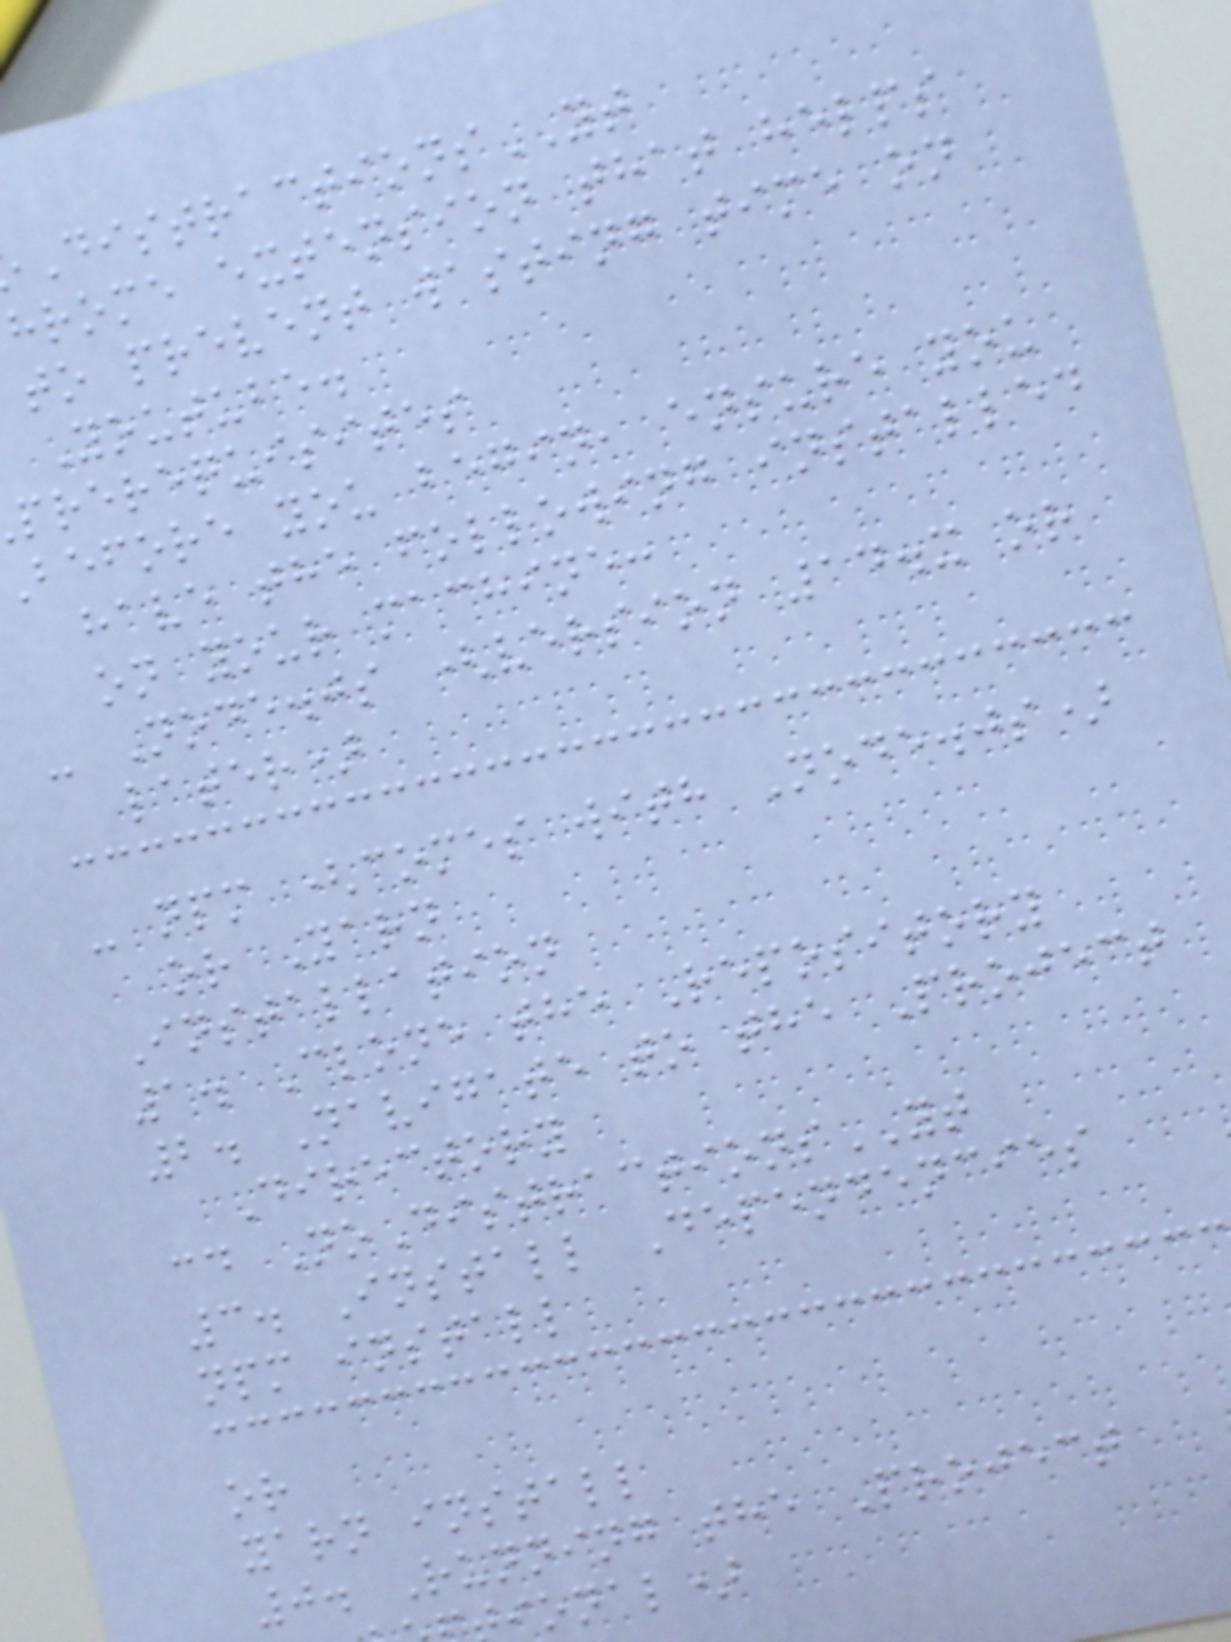DistractionsYT
hrome extension that helps
to prevent wasting time on
Youtube.
prerequisites
before you begin, ensure you
have the following installed
on your machine:
- Node.js (version 14.x or
later)
- npm (comes with Node.js)
or Yarn
Installation
1. Clone the Repository
2. Navigate to the Project
Directory
cd NoDistractionsYT
3. Install Dependencies
npm install
or
yarn install
0. Running the Project
ional)
